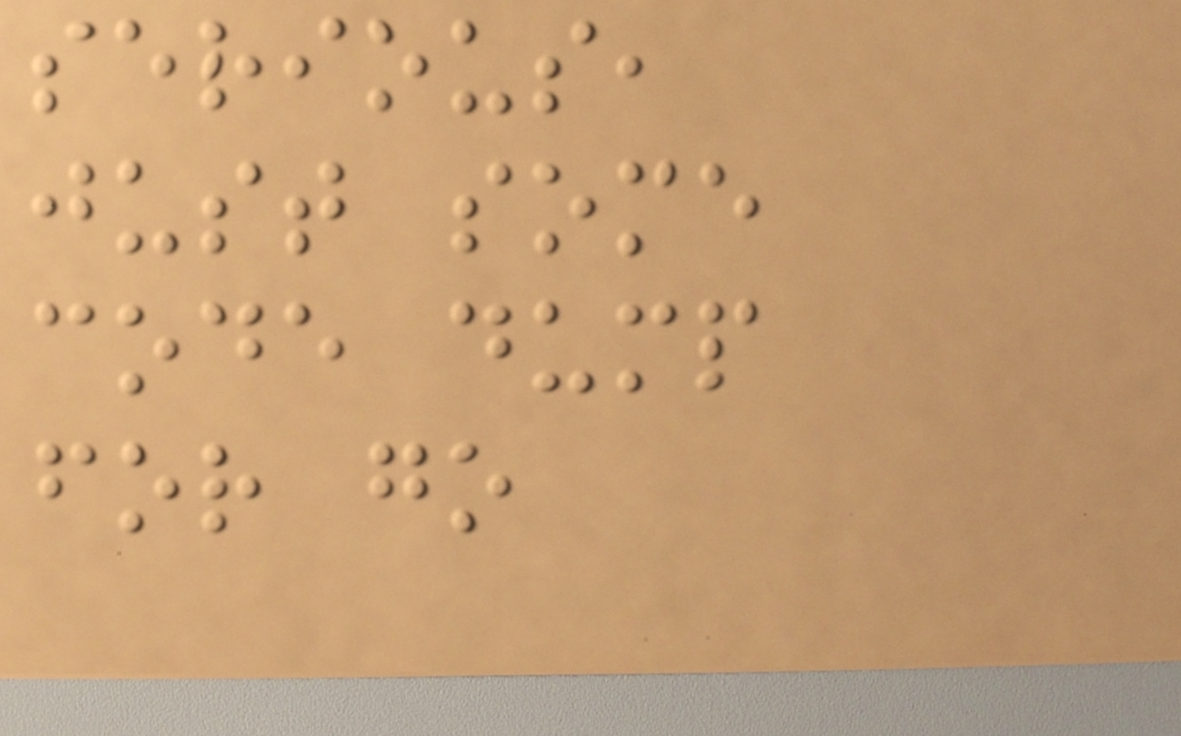serious,
just some
code dump
for go
